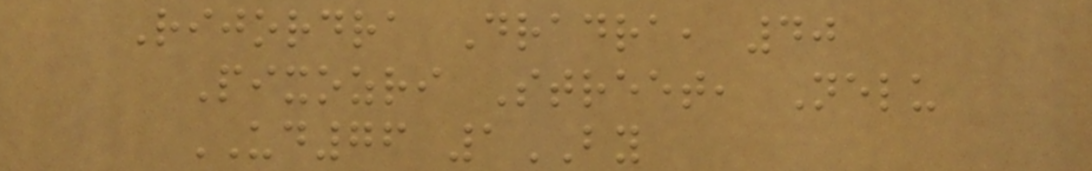Rijordra Dradra, 40
Pixozri Street, Nelu
UD76 1BY
